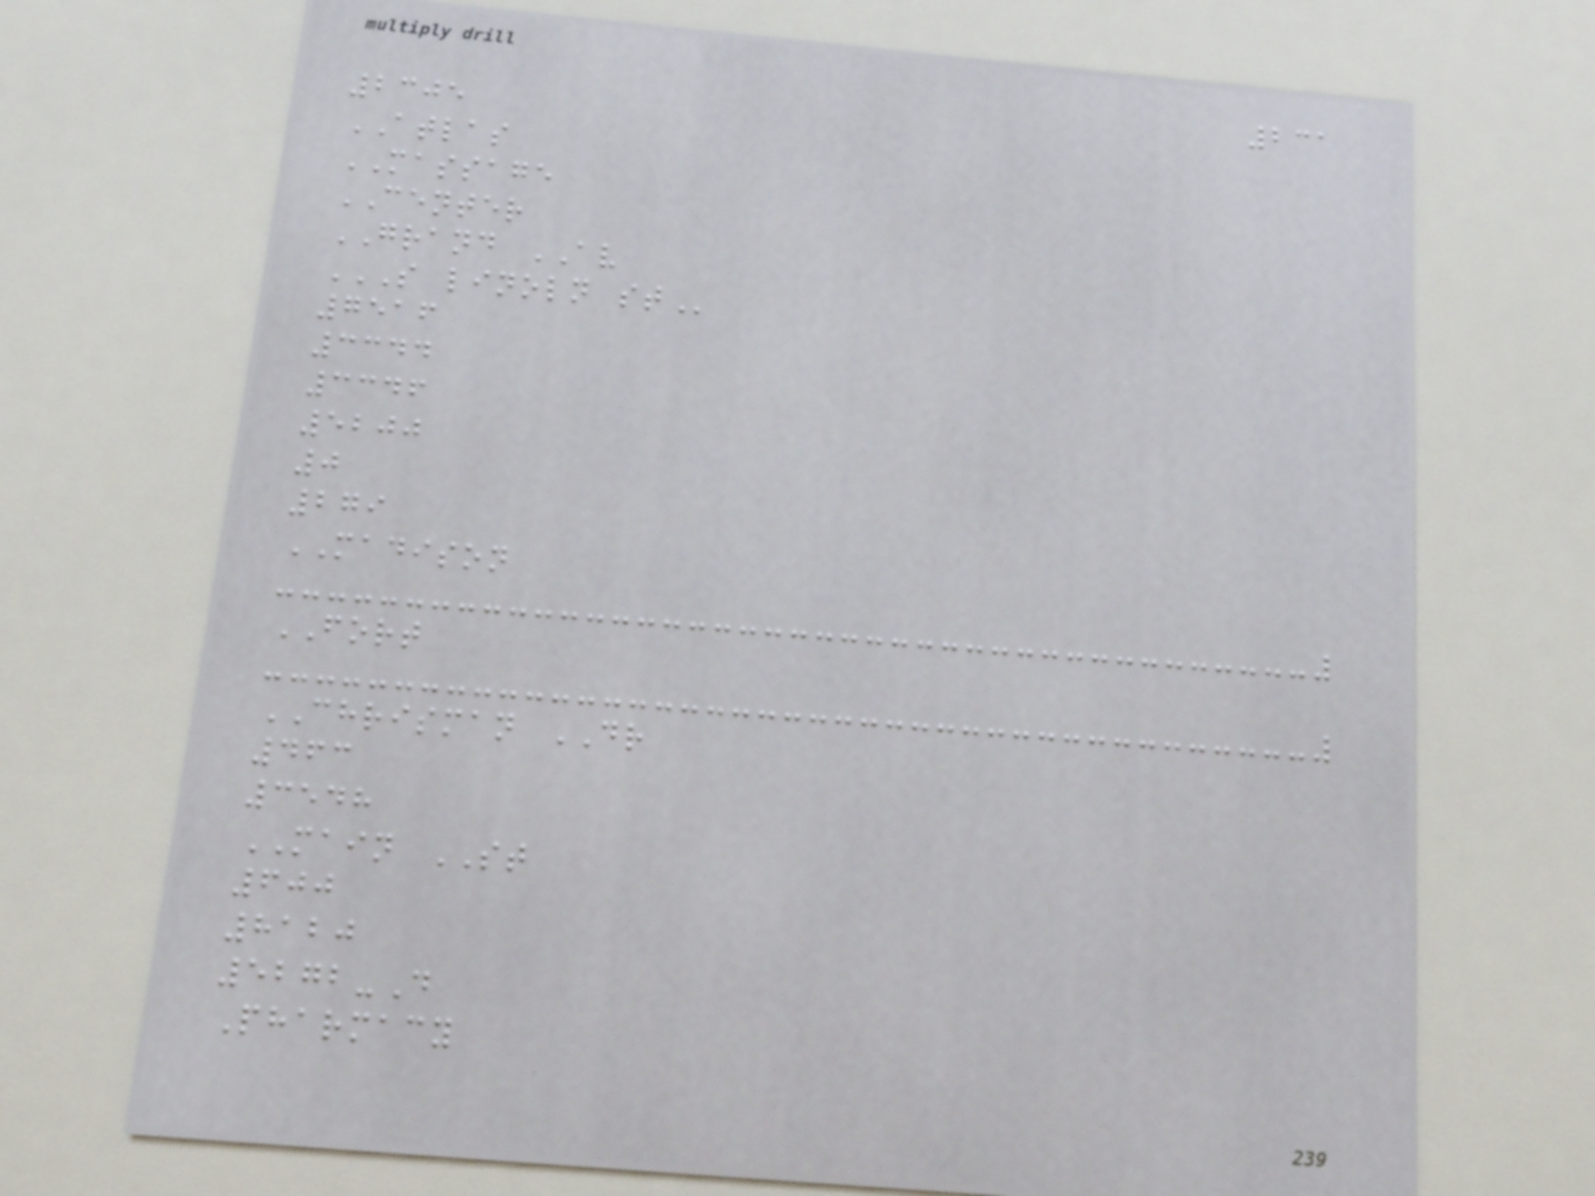231
2305
ATLAS
MASSAGE
CENTER
GRAND AV
S LINOLN ST
7516
3344
3346
5200
0
279
MADISON
FORT
CHRISMAN DR
463
3548
MAIN ST
600
8120
5272-D
Pharmacy
